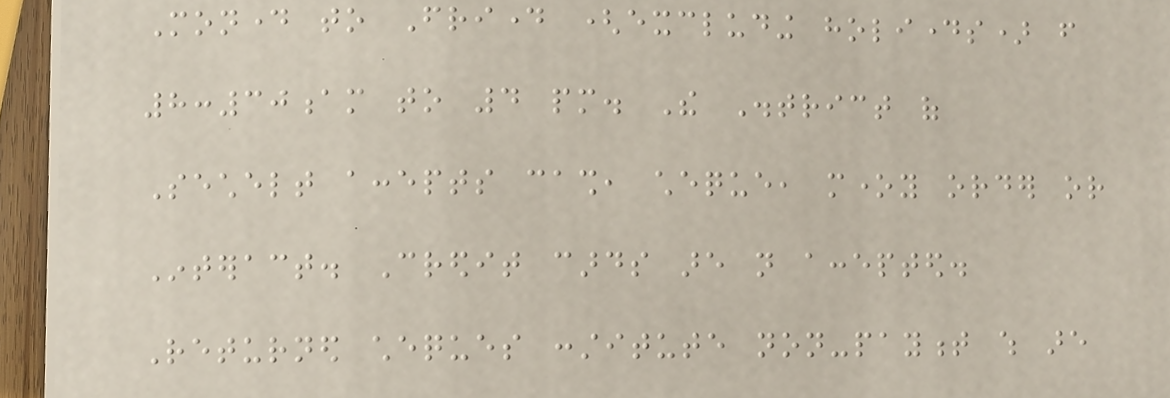Monday to Friday (excluding holidays) from
8:30am to 4 pm. The District of
Sechelt accepts cash, cheque, money order or
Interact. Credit cards are not accepted.
Returned cheques constitute non-payment which are
